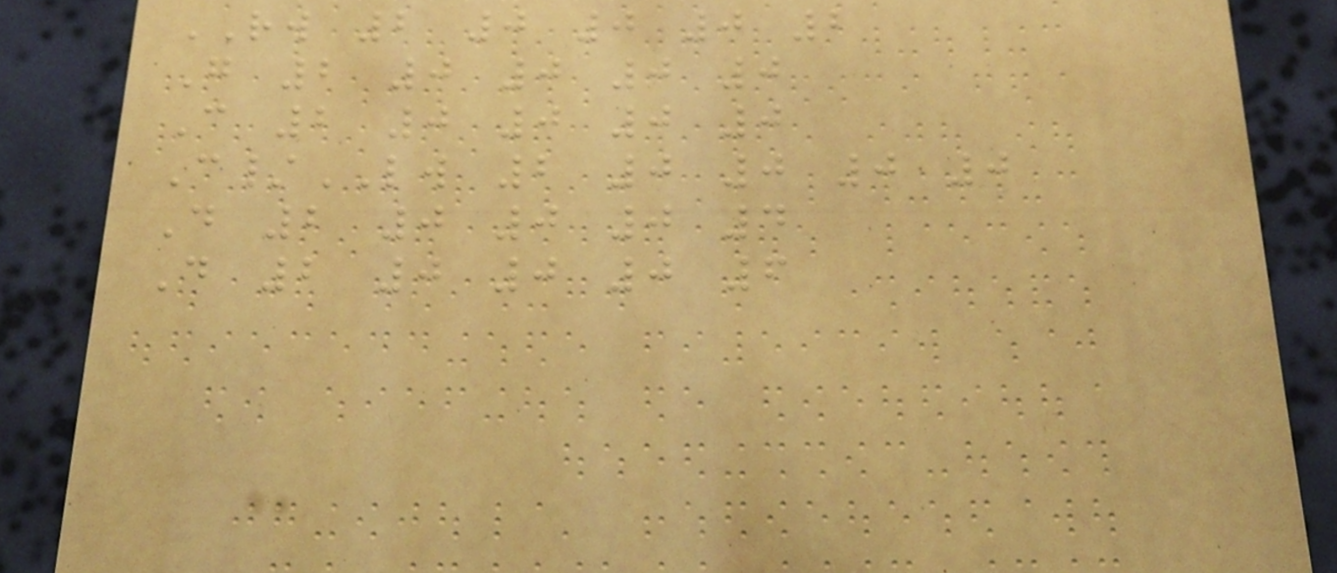RW 2 0 0 0 2
G 2 0 0 0 0
C 2 0 0 0 0
C/LW 2 0 0 0 0
D 2 0 0 0 4
D 2 0 0 0 6
